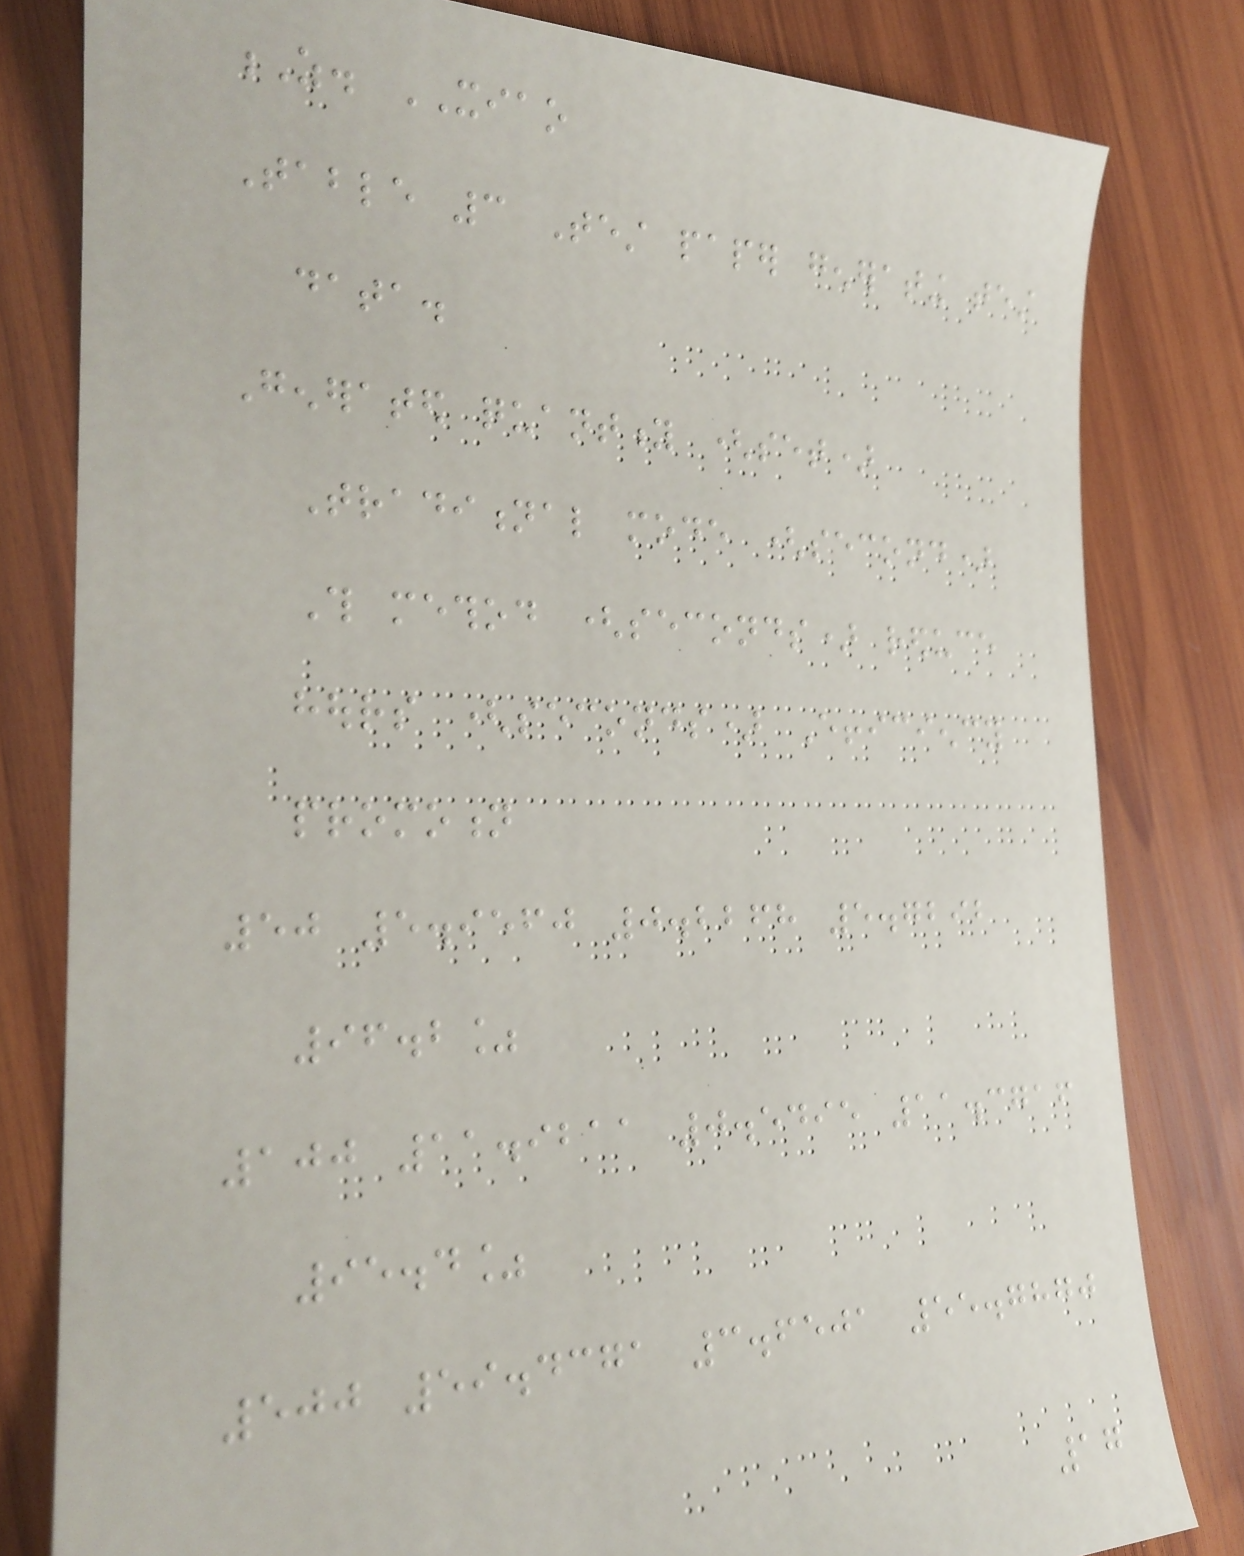Z. XIAO
Table 3 Test paper generating test
data.
Generated quantity (set)
Traditional mode (second)
This method (seconds) reduce
hours (seconds) Efficiency
promotion
50 5.9560 0.2268 5.7292
96.2%
100 11.9211 0.5495 11.3716
95.4%
500 59.4371 3.6501 55.7870
17
